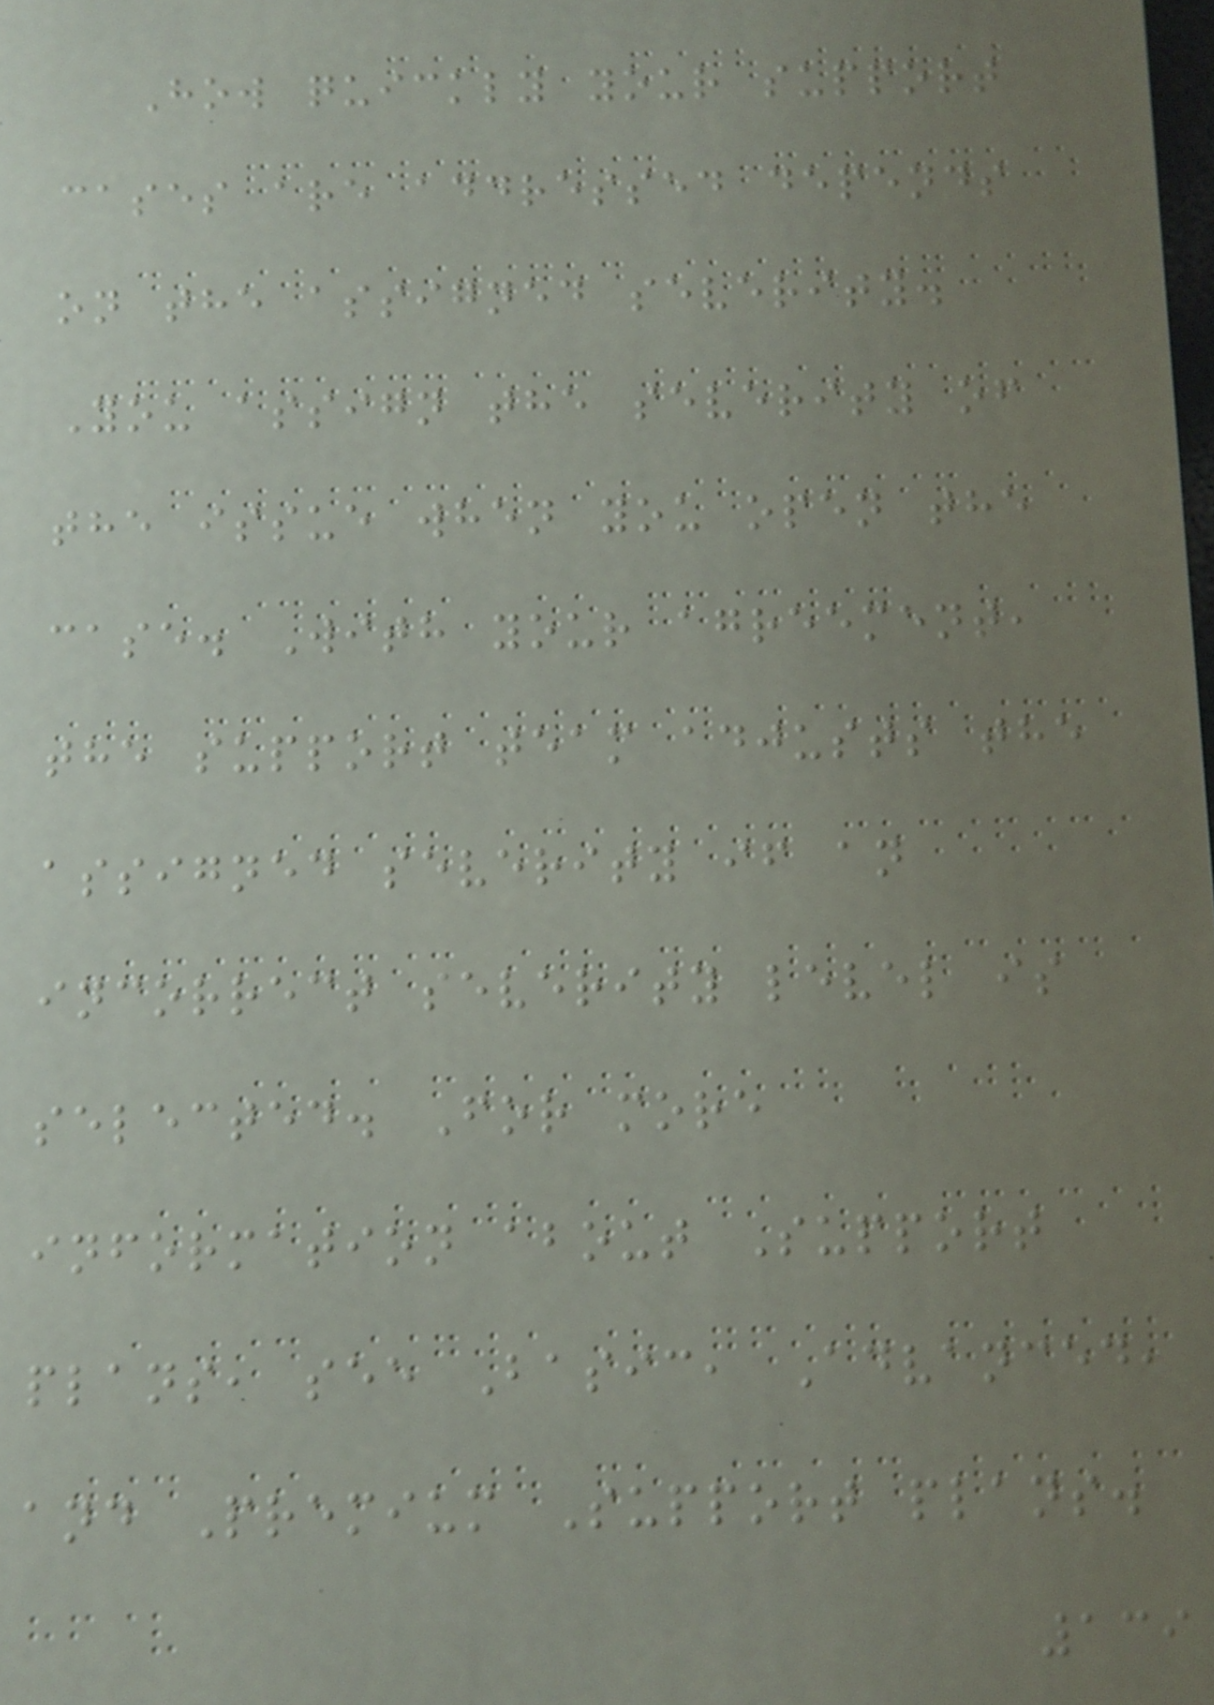How quickly your support
cases are addressed depends
on the assigned severity.
You assign the severity of
the issue when you open the
case. With your agreement,
the support team adjusts the
assigned severity if an
incorrect severity level is
selected. For more
information about Support
plans, see Basic, Advanced,
and Premium Support plans.
139
